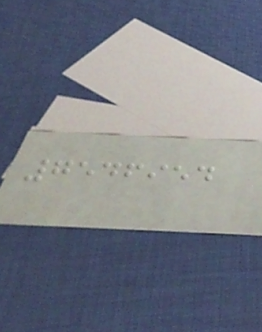7546954
